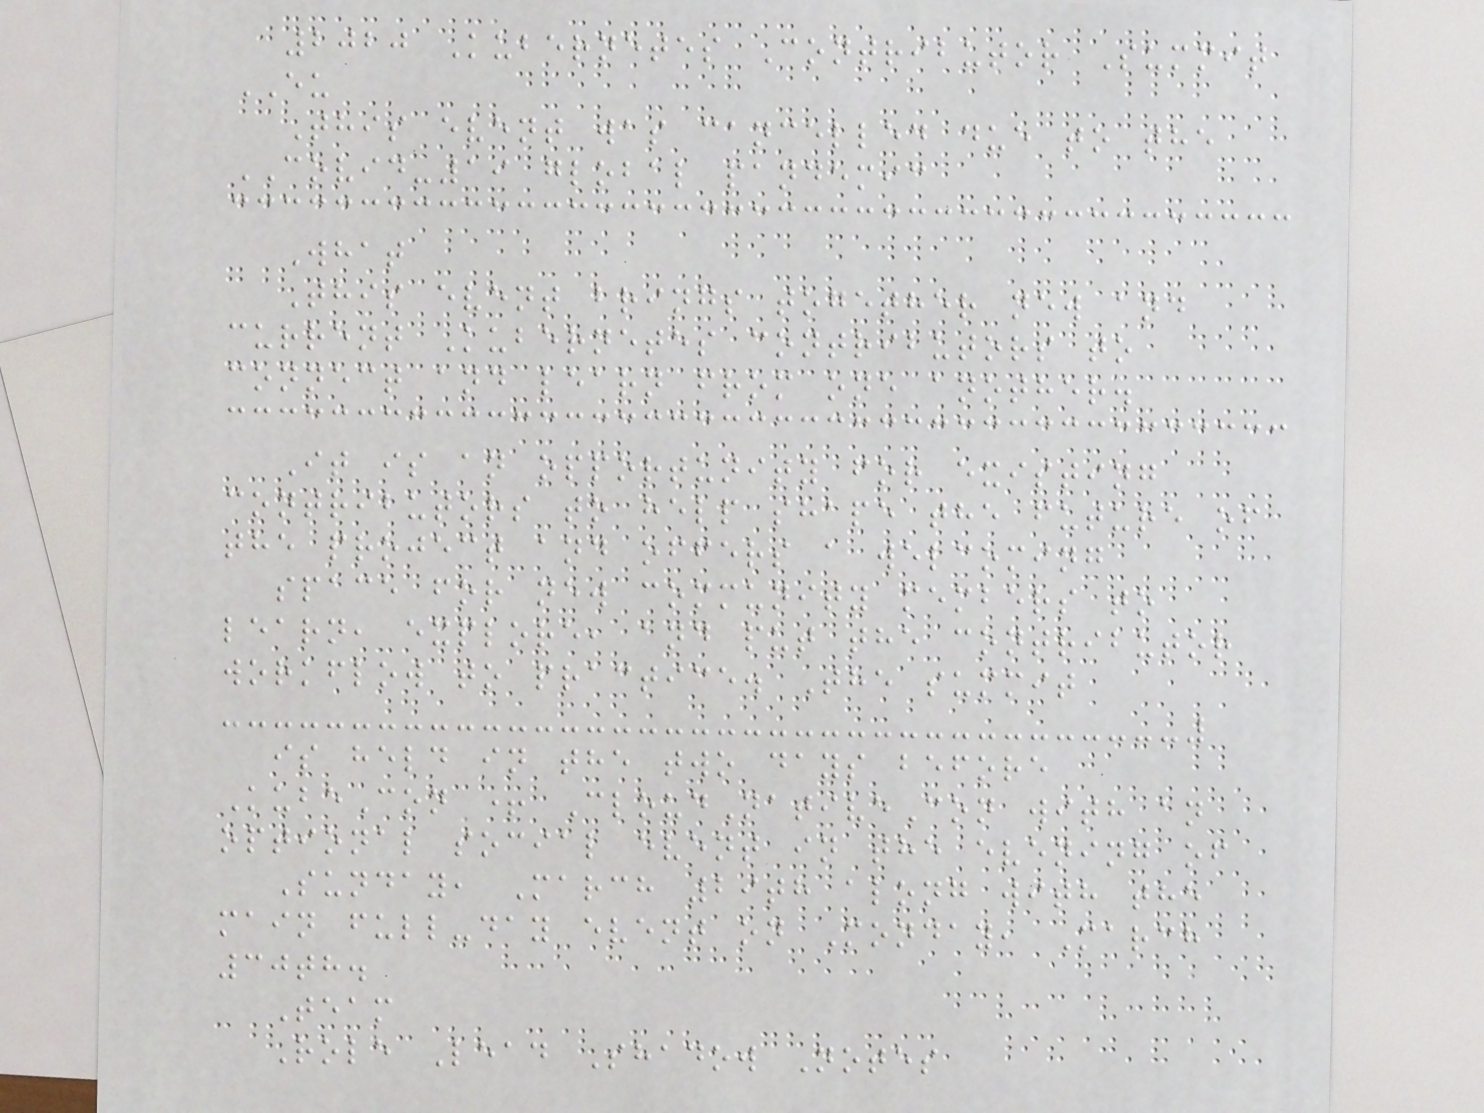2020 Kubernetes Contributor Summit
EU
This event was cancelled due to the
COVID-19 global pandemic
What
This event brings together new and
current Kubernetes contributors to
connect and learn from one another.
It is an opportunity for existing
contributors to help shape the future of
the project and offers a welcoming
space for new community members to
learn, explore, and put the contributor
workflow to practice. The summit
is held in the two days before
KubeCon + CloudNativeCon with an
optional social event in the evening of
Sunday, March 29th along with the
main full-day event on Monday, March
30th.
Team
Role Lead Shadow Notes
